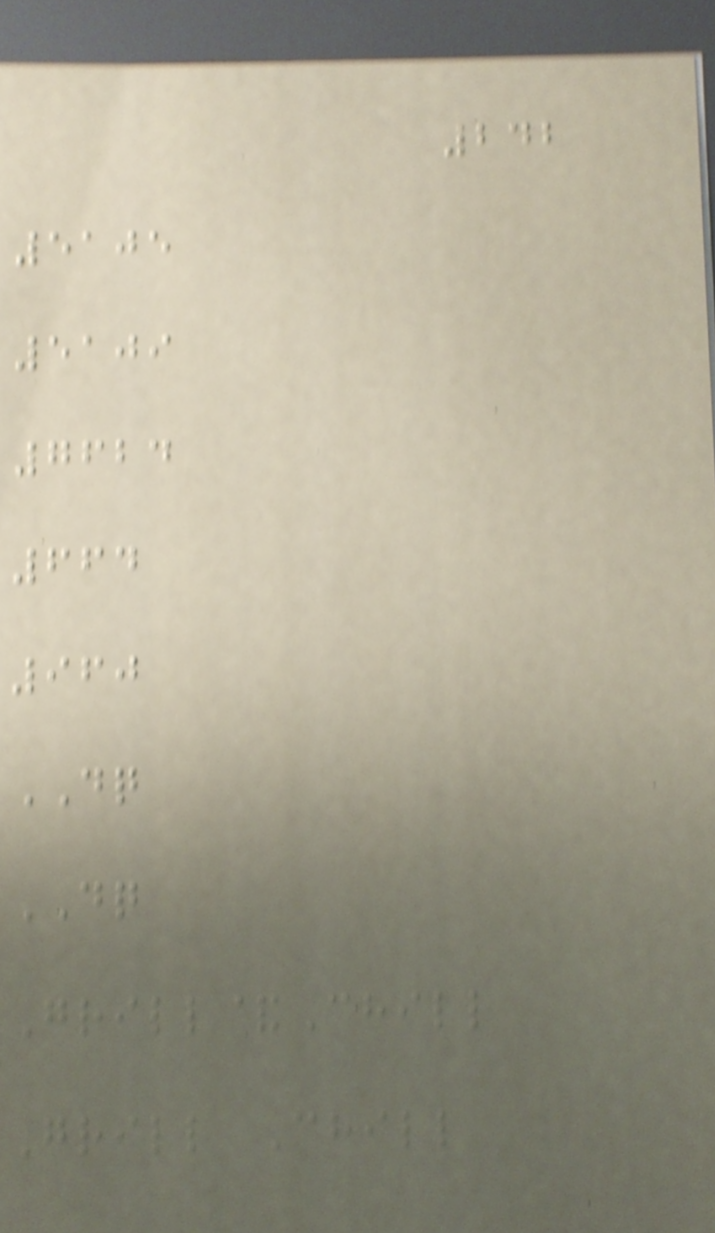242
5105
5109
7624
664
960
DQ
DQ
Grill&Chill
Grill Chill
